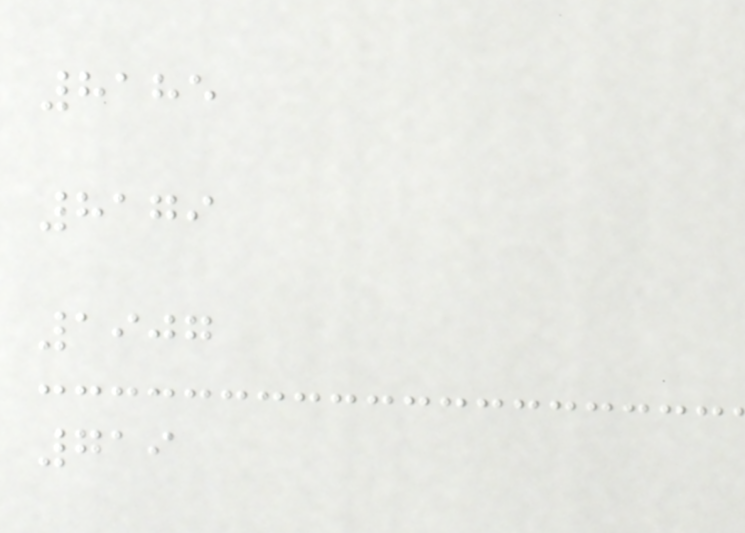8185
8179
1907
719
